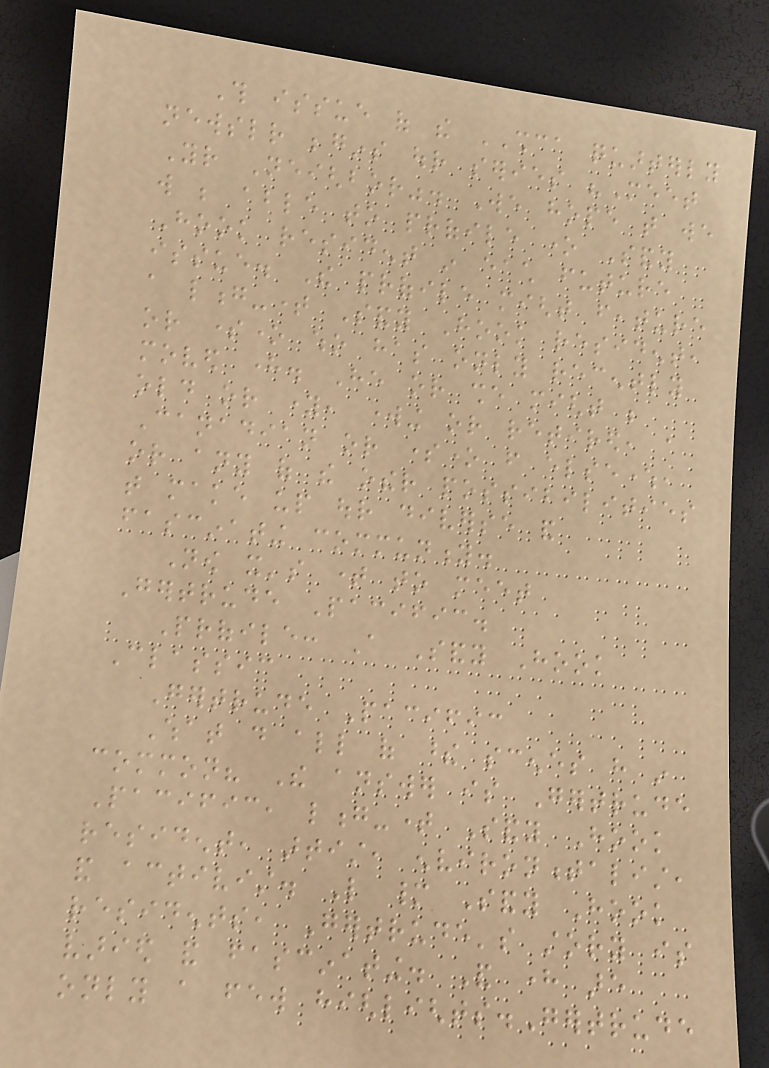This issue of the SHCA quarterly
newsletter begins our series "Meet
Your Neighbor". We hope that we
will be able to profile one Sandy
Hook resident in each future
issue. The profile might feature
a long-time Sandy Hook resident,
or someone who has only recently
moved here. He or she might be
old or young, working or retired, a
Canadian or someone from elsewhere,
or any of the other possibilities
that make up our diverse and
fascinating community.
Now it's time to meet
Gertrude Pacific.
Profile: A Sandy Hook
Classic
Gertrude Pacific
What do all of these scenes have in
common? The answer is Gertrude
Pacific, long-time Sandy Hook
resident, artist, environmentalist,
and activist. Like many Sandy Hook
residents, Gertrude's story is
varied and fascinating. And here are
only a few highlights.Gertrude
